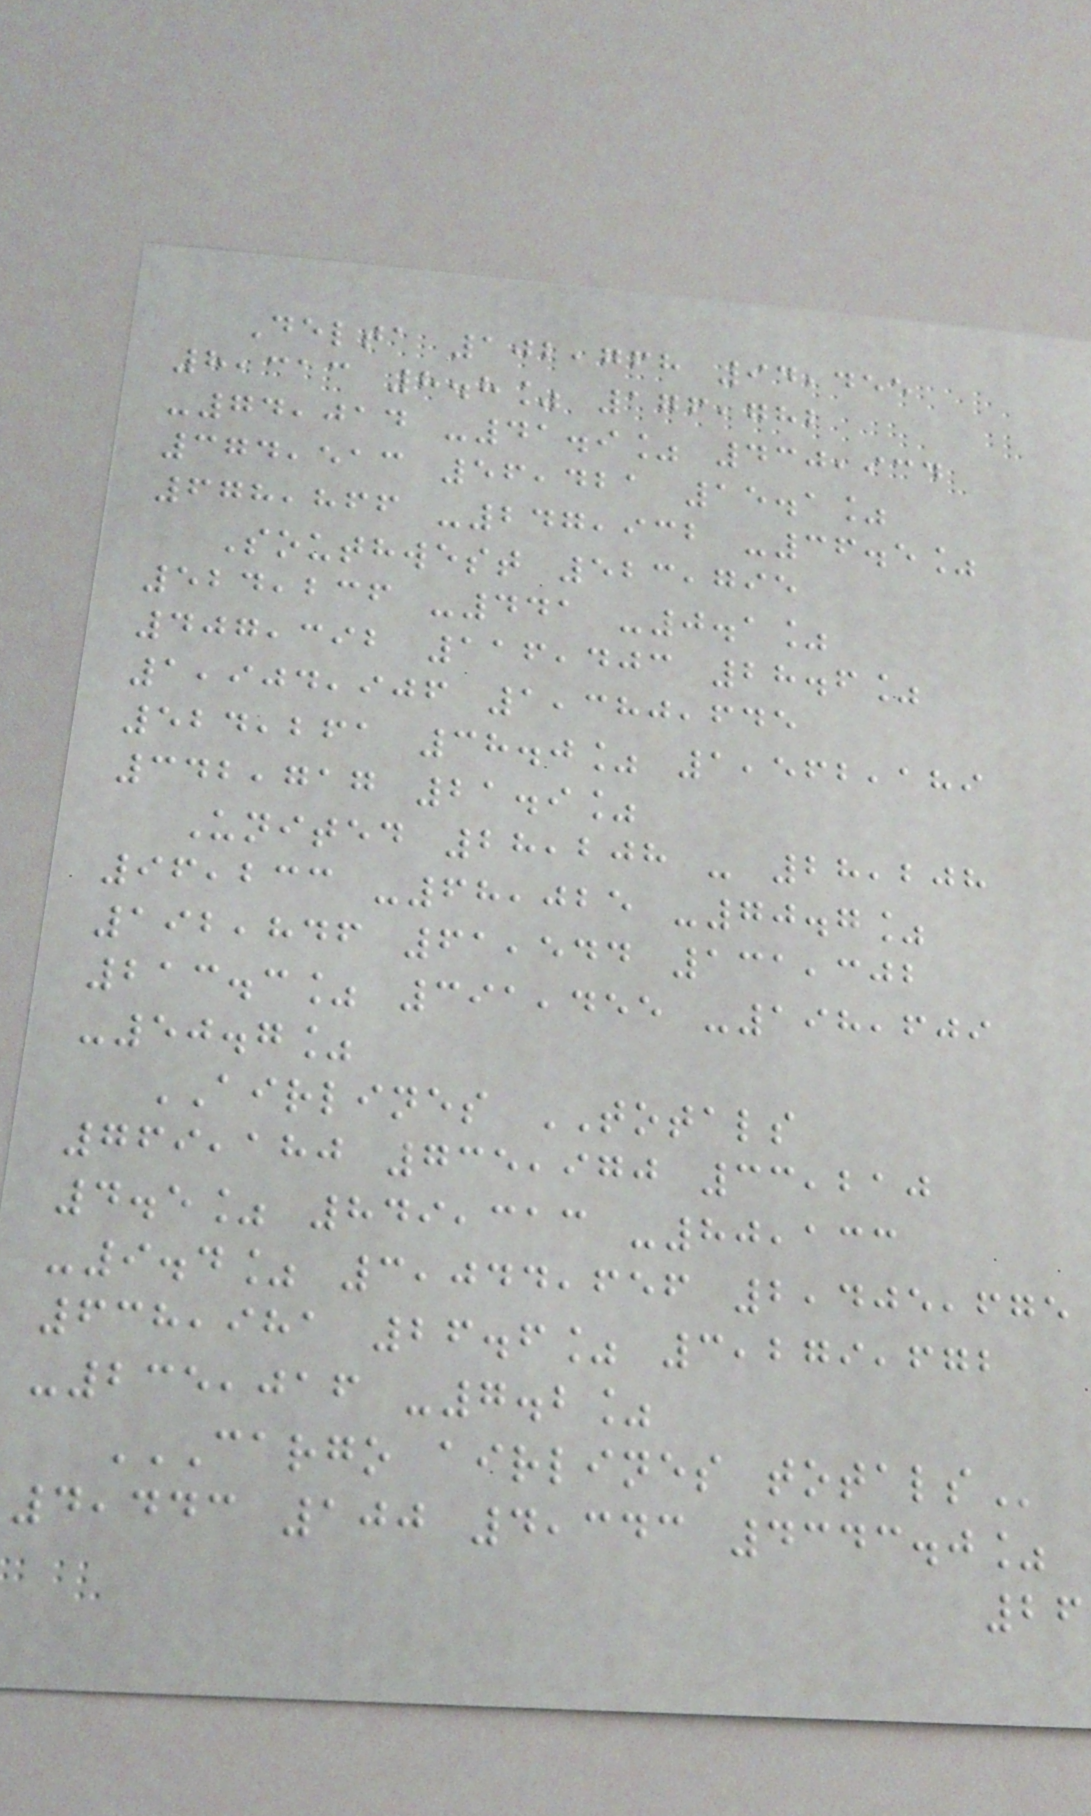Delta 102,768 94,455
8,313 8.8% 176,782
-74,014 -41.9% 430,934
374,513 56,421 15.1%
678,866 -247,932 -36.5%
Southwest 523,795
524,236 -441 -0.1%
407,392 116,403 28.6%
1,904,906 1,380,645
524,261 38.0% 1,562,189
342,717 21.9%
United 28,208 - 28,208
96,233 -68,025 -70.7%
192,846 61,544 131,302
213.3% 391,455 -198,609
-50.7%
AIRLINES TOTALS
769,180 735,970 33,210
4.5% 849,313 -80,133
-9.4% 3,044,656 2,405,675
638,981 26.6% 3,279,672
-235,016 -7.2%
CARGO AIRLINES TOTALS
4,443 100 4,343 4343.0%
26
